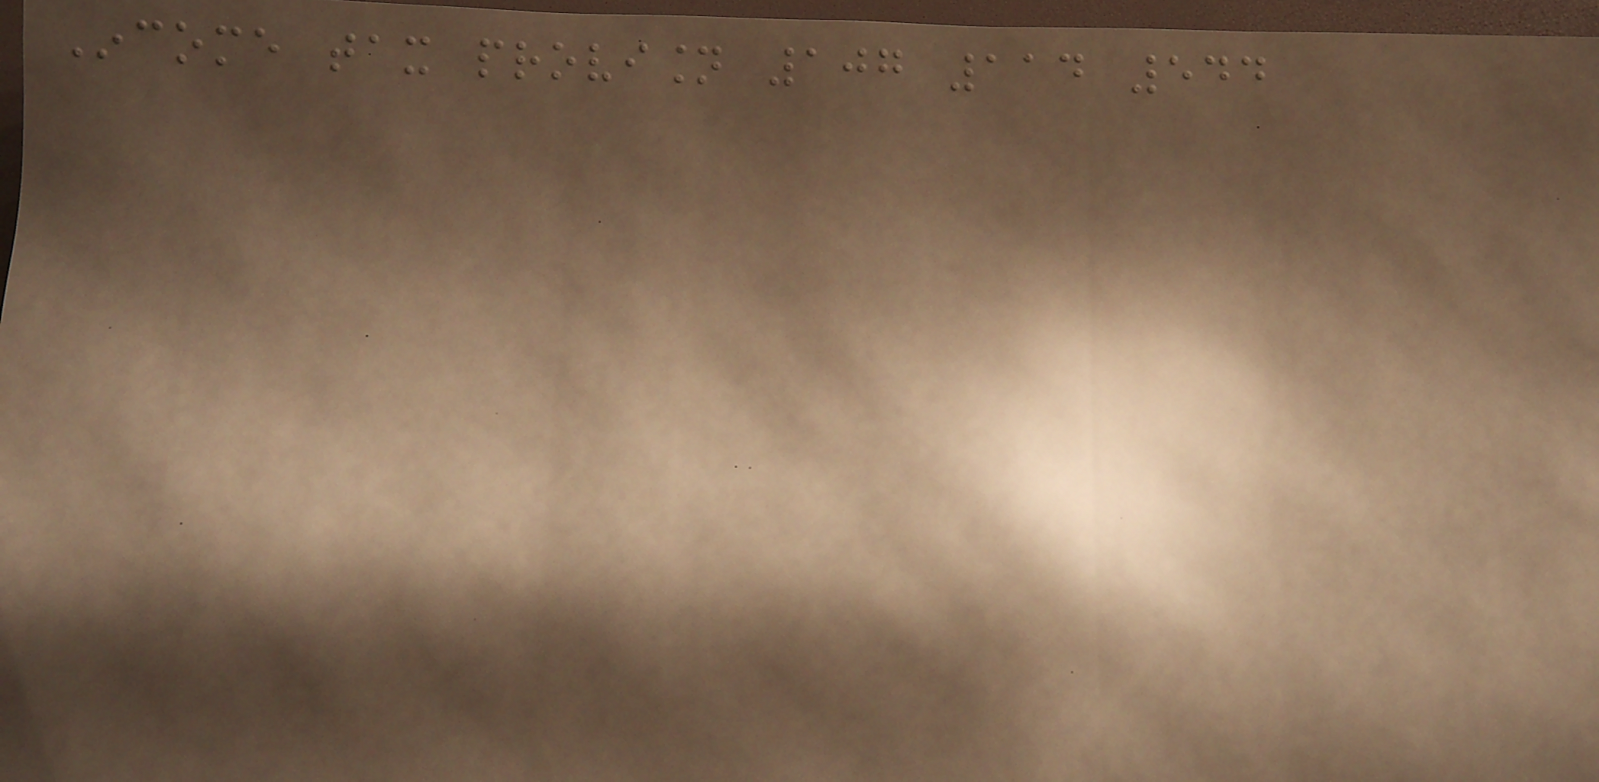Income tax provision 107 114 544
